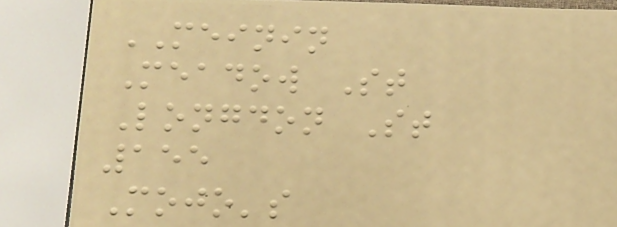MEININ
Meadow St
Longdon St
155
Mojo's
